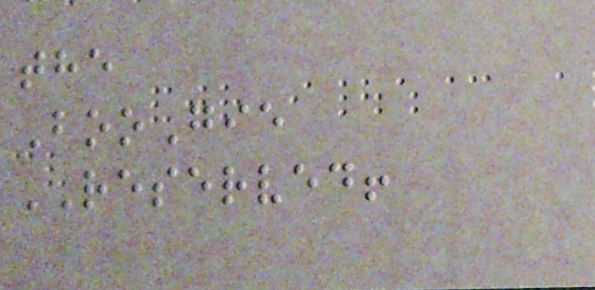the
BooGie
RESERVED!
